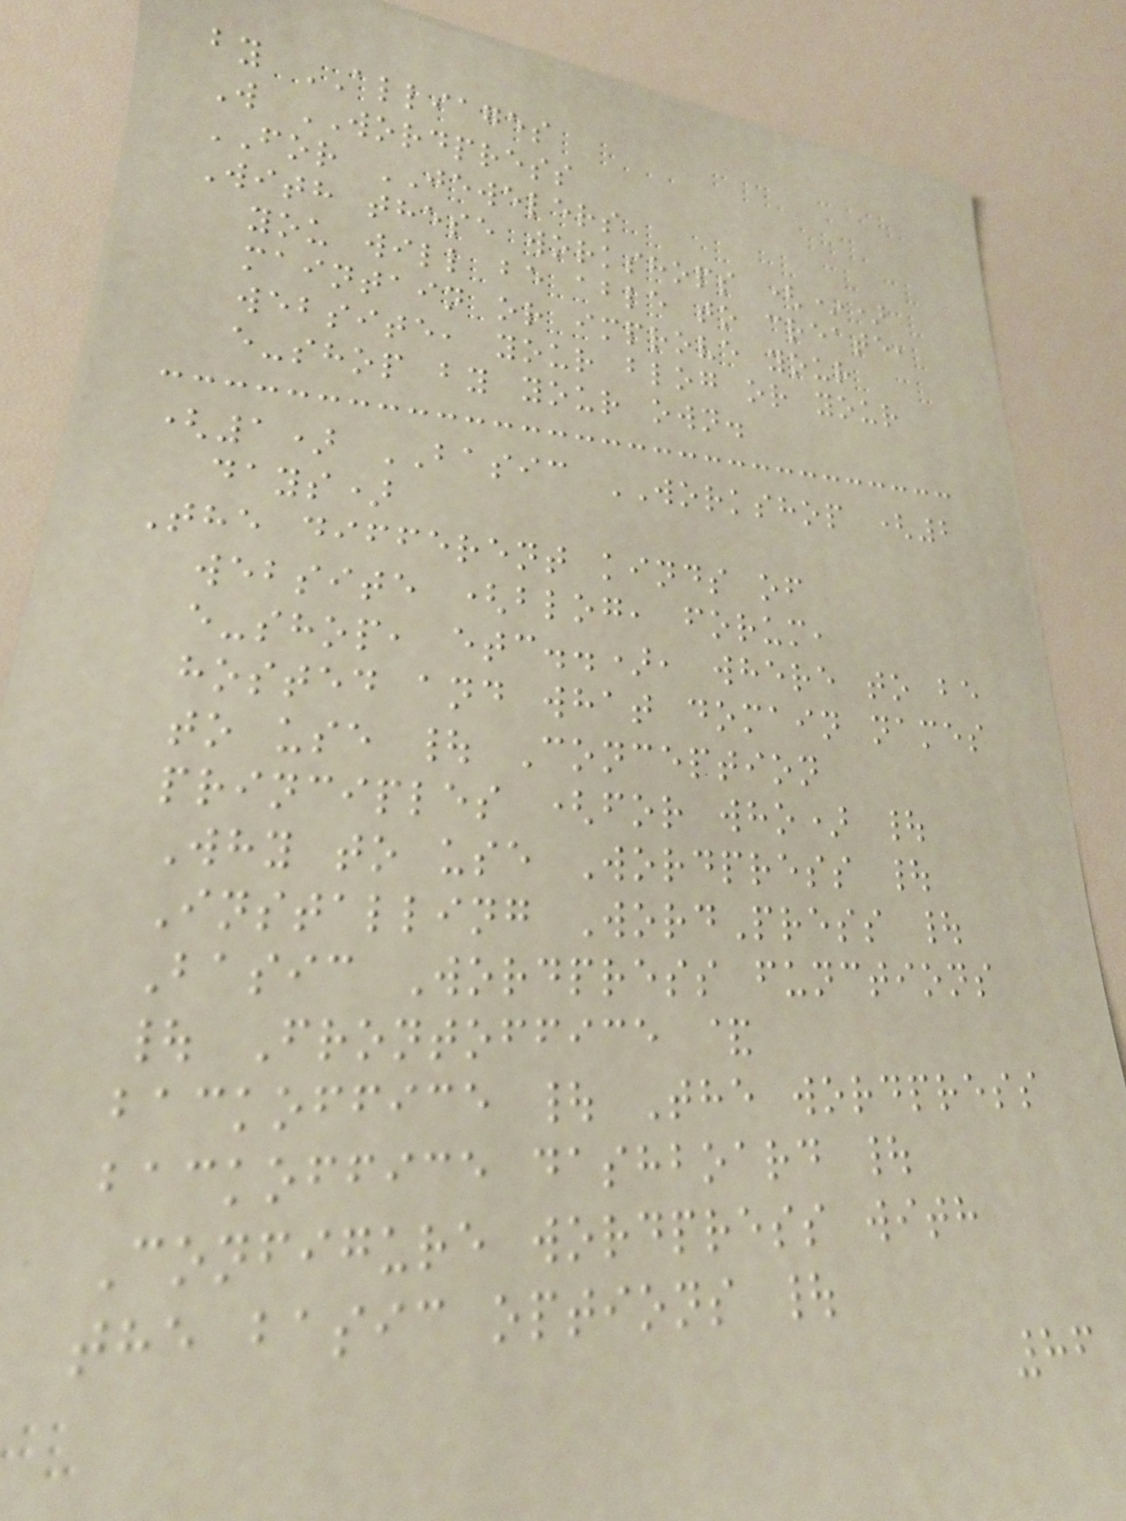by ALLIAGES
W WORDPRESS
FOR JEWELERS
With these workshops (*)
you will be able to create,
maintain or improve your
website, your blog or your
e-shop by your own.
(1) BASIC WORKSHOP (2
days)
The different kinds of
website (blog, forum,
e-shop, etc..), where to be
hosted and what domain names
to use | Conception
principles (for who) |
Why to use Wordpress |
Installing WordPress |
Basic Wordpress functions
| Frontoffice &
backoffice | The wordpress
backoffice dashboard |
Configure wordpress with
the basic options |
86
